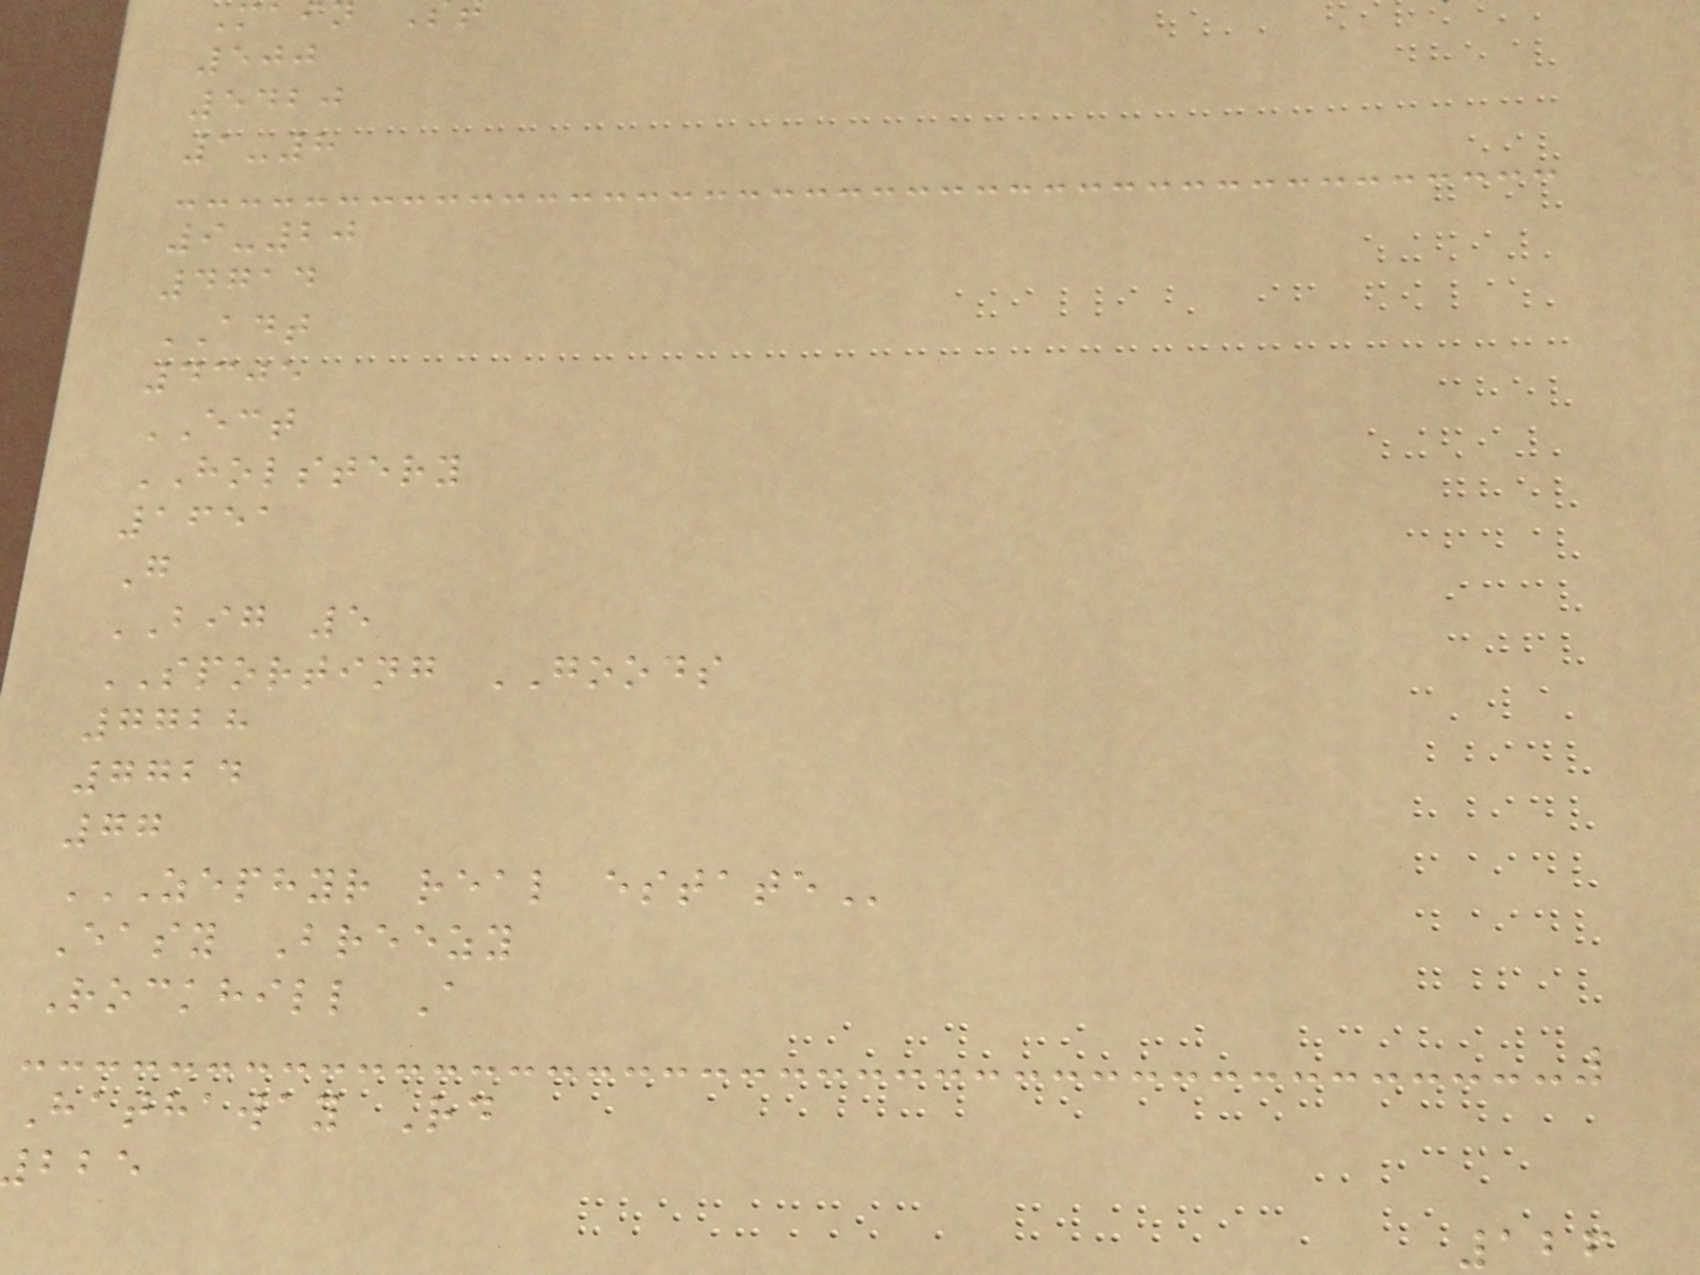500
5420
1-8
9-20
4714
ADT
4305
ECT
HOLSTERY
1651
G
BIG 5
SPORTING GOODS
7728
7724
77
ZEPHYR REAL ESTATE
Easy Breezy
Rockhill A
Hathaway Rd
126
